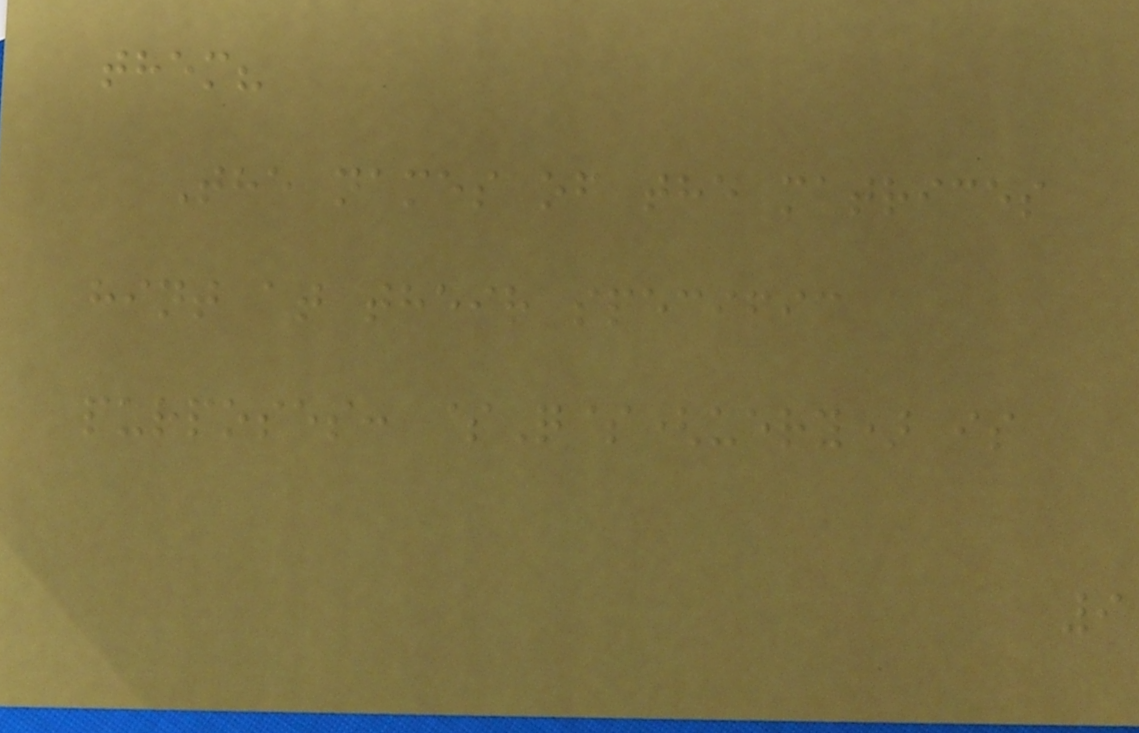them?
The names of the matrices
hint at their specific
purposes: $Q$(uery) is
9
